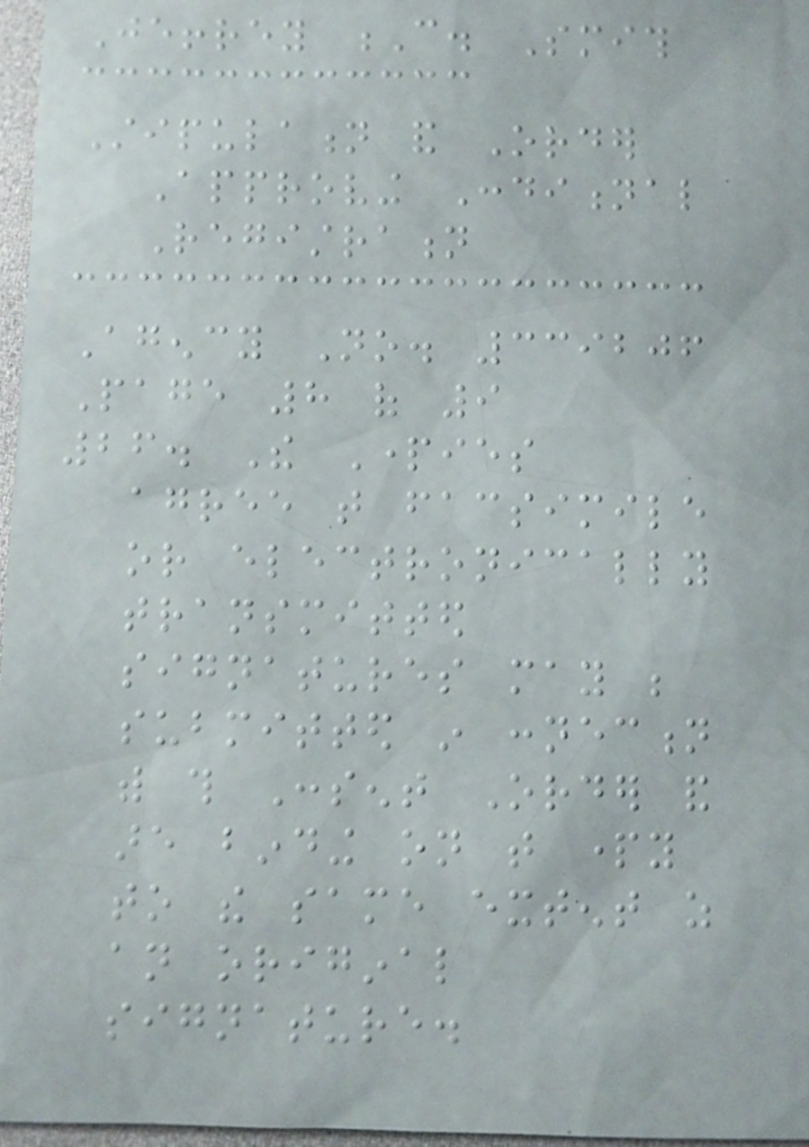Jeffrey C. Smith
Stipulation and Order
Approving Conditional
Registration
Agency No. 339206
Page 8 of 9
26. The Parties
agree that facsimile
or electronically
transmitted
signatures may be
submitted in connection
with this Consent Order and
are binding on that party
to the same extent as
an original
signature.
